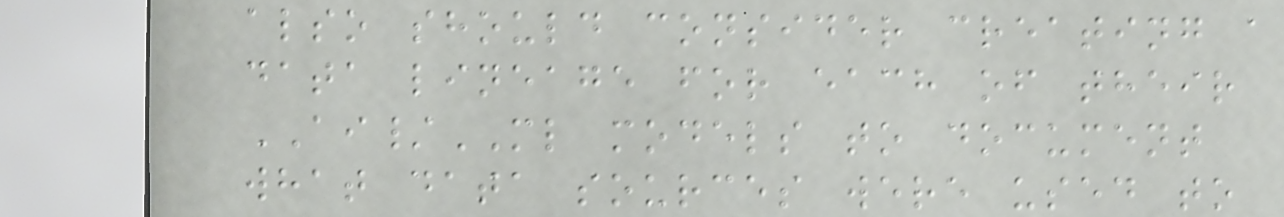also should consider creating a
data lineage for each of their
AI/ML models to document
what data sources were used to
